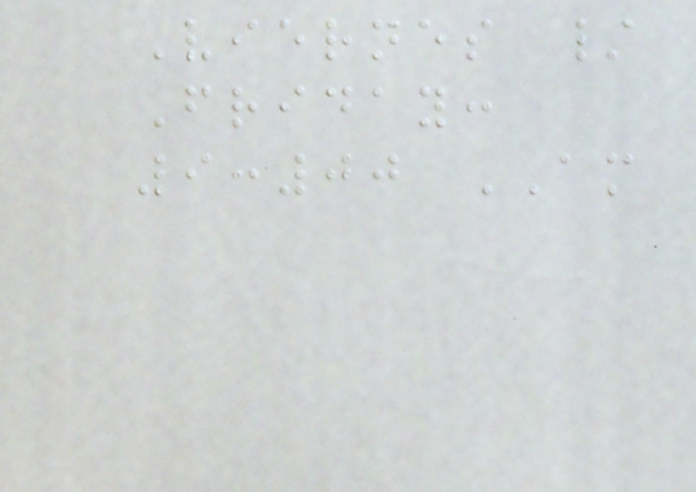Viernes /
Friday:
9:00 AM
